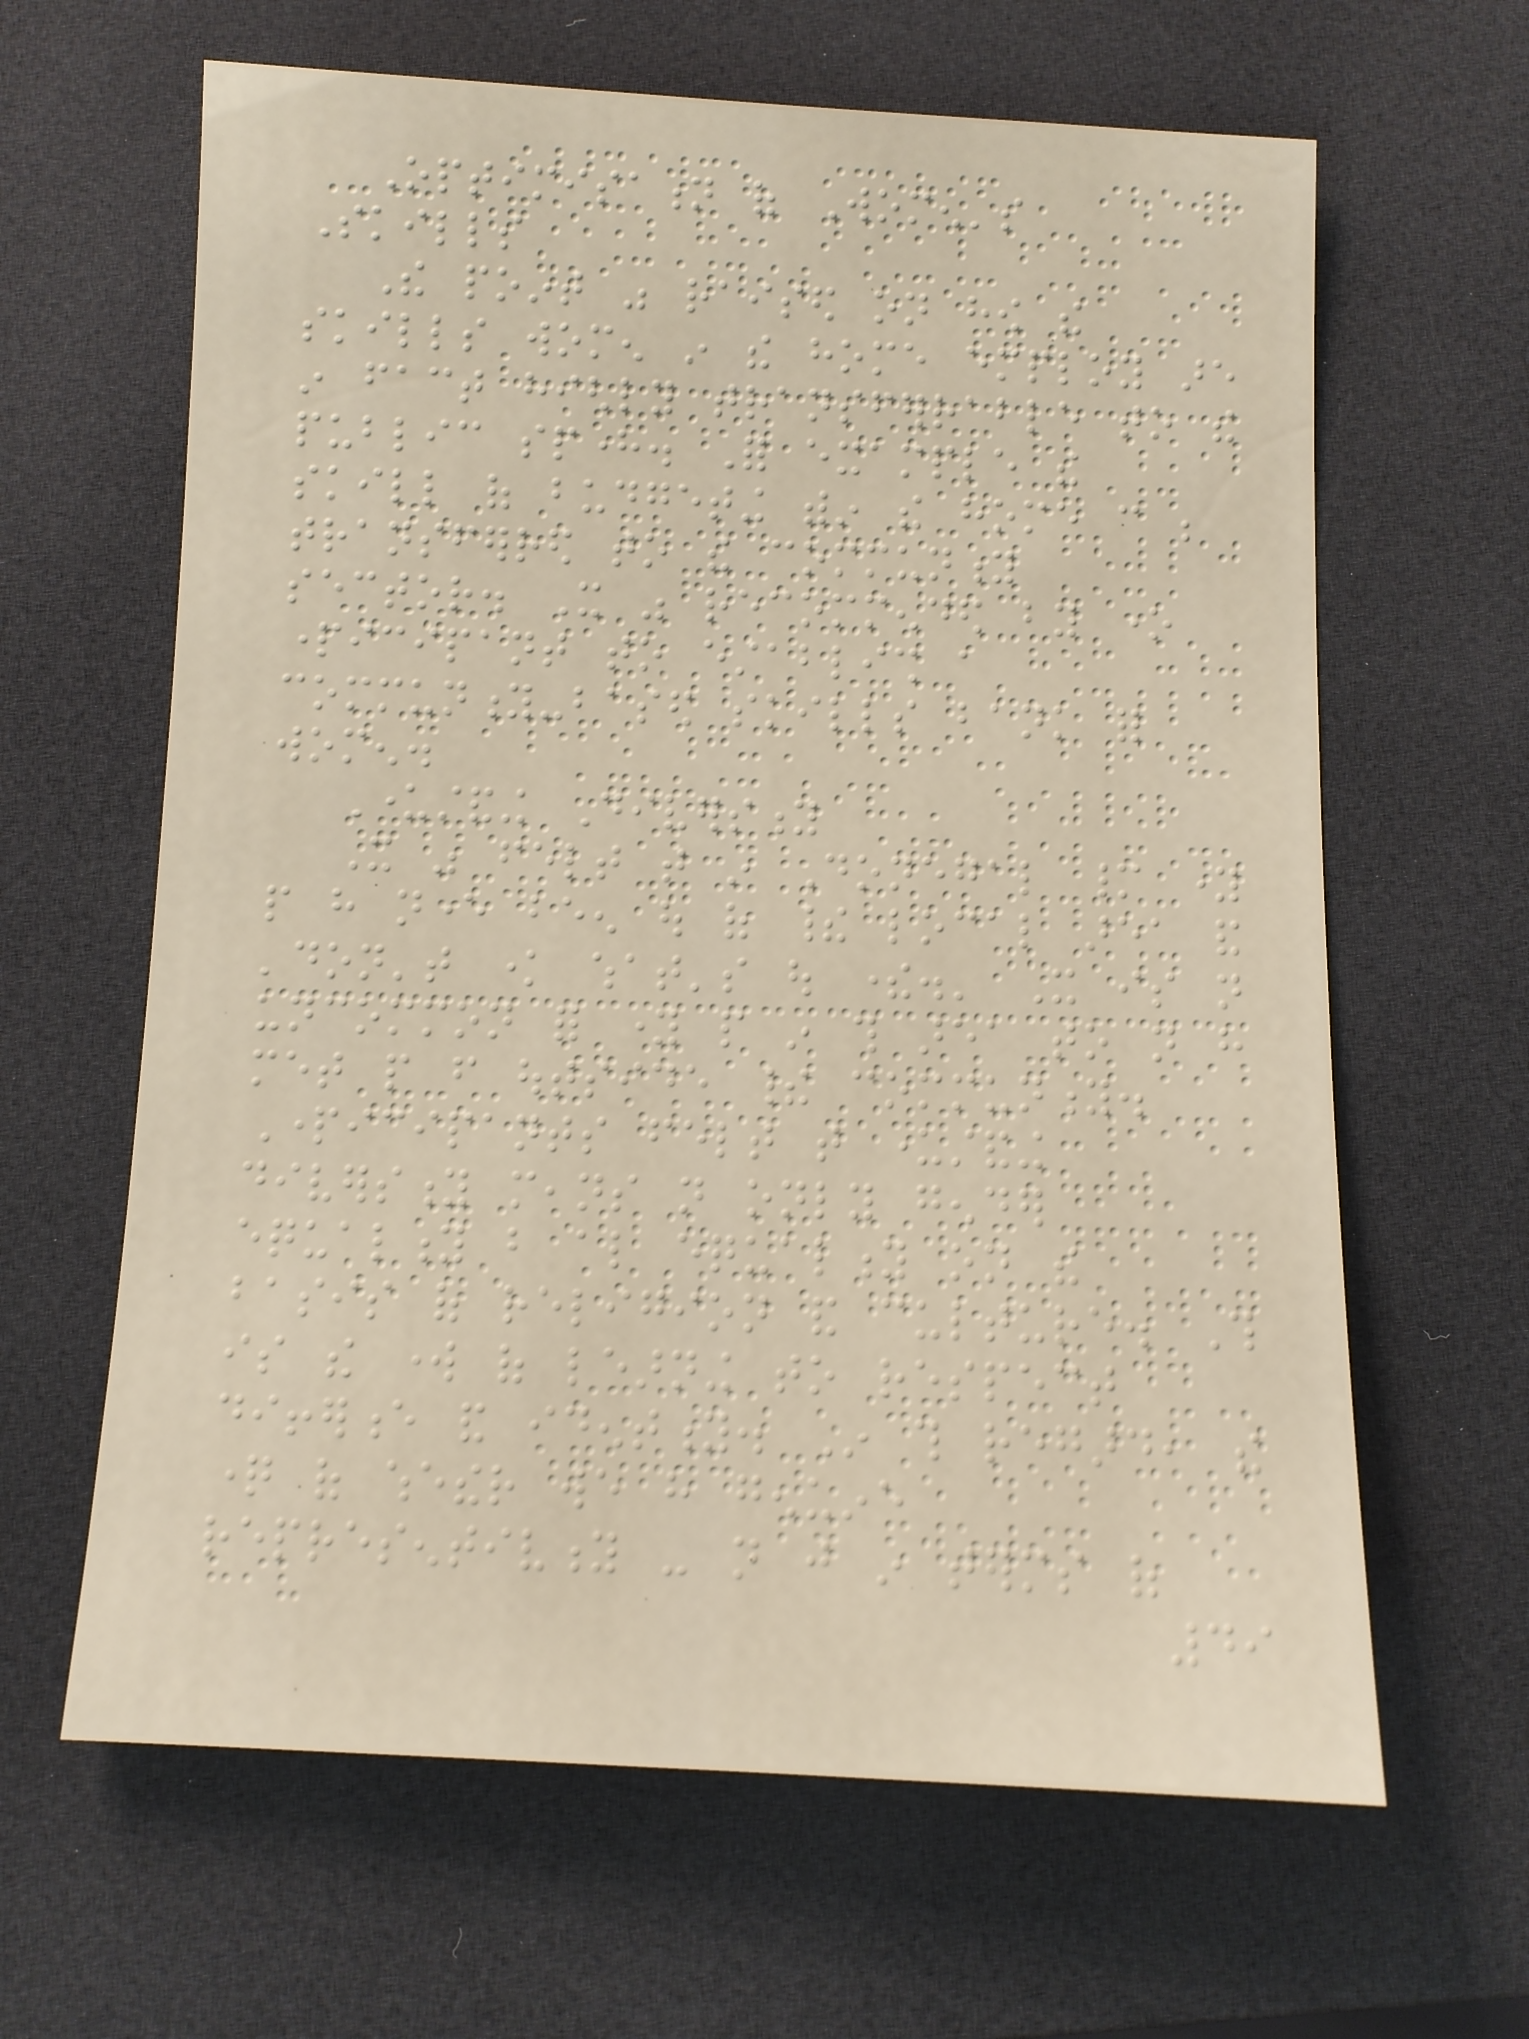Optimisation of Women's
Skills
The point was raised on how the
skills women in the home employ are
in fact highly transferrable to the
public sphere. For example the
skill of budgeting within the home can be
transferred to the community
sector. It was recommended by one
participant to establish a
community-based skills bank for
women.
Understanding Diversity
It was felt that in Donegal many young
people have never been out of their local area and
'don't know what's out there.' It is not
uncommon for young people in this area to not have
met people from outside their community.
Participants felt that understanding
diversity means not only gender
equality but also equality on the
basis of religion and culture. This
is the work of learning to respect
difference and identity. In this regard, the
question of whether we have genuine
representivity - not just in terms of
49
